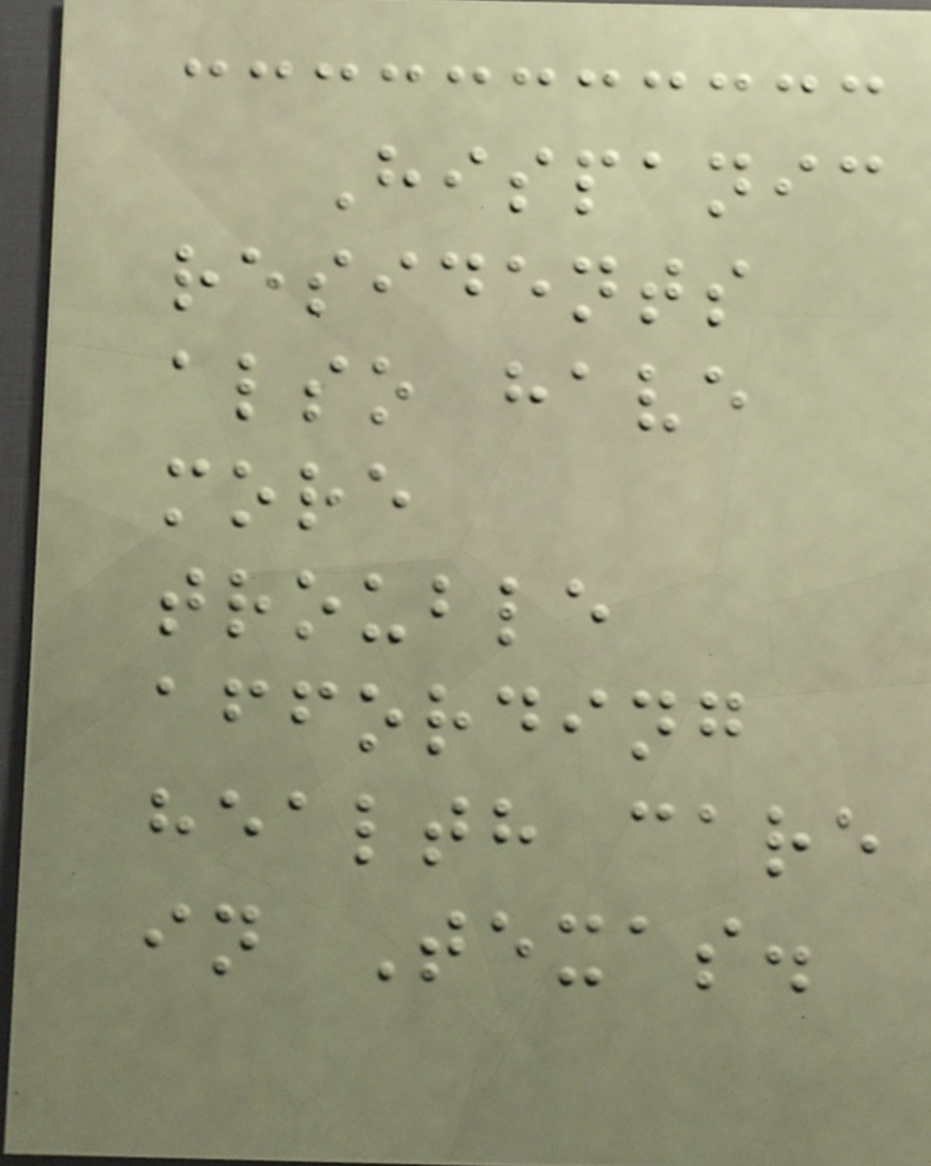Hispanic
residents
also have
more
trouble
affording
health care
in Texas.
